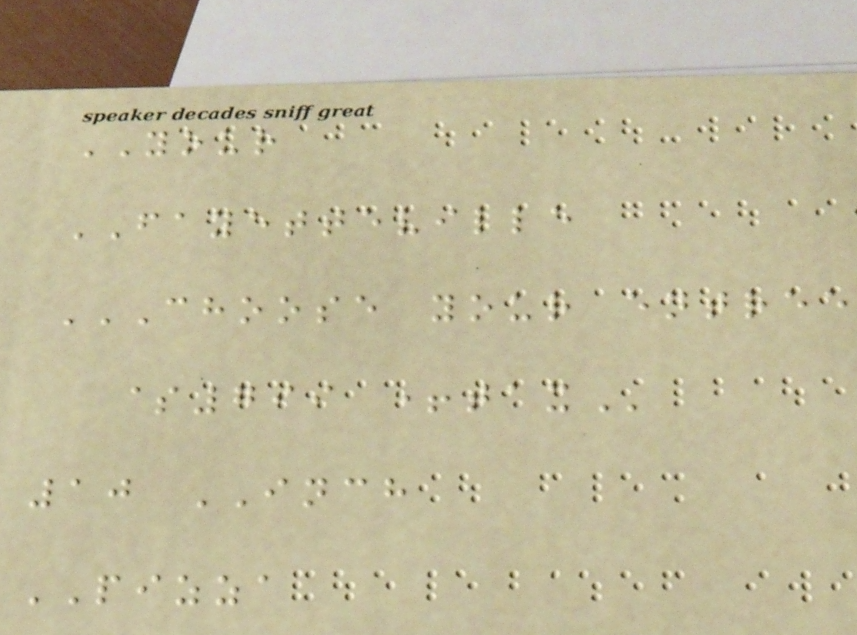YOUR
FAYETTEVILLE
CHOOSE YOUR ENTREE
$799 +TAX
10 INCH
PIZZA
